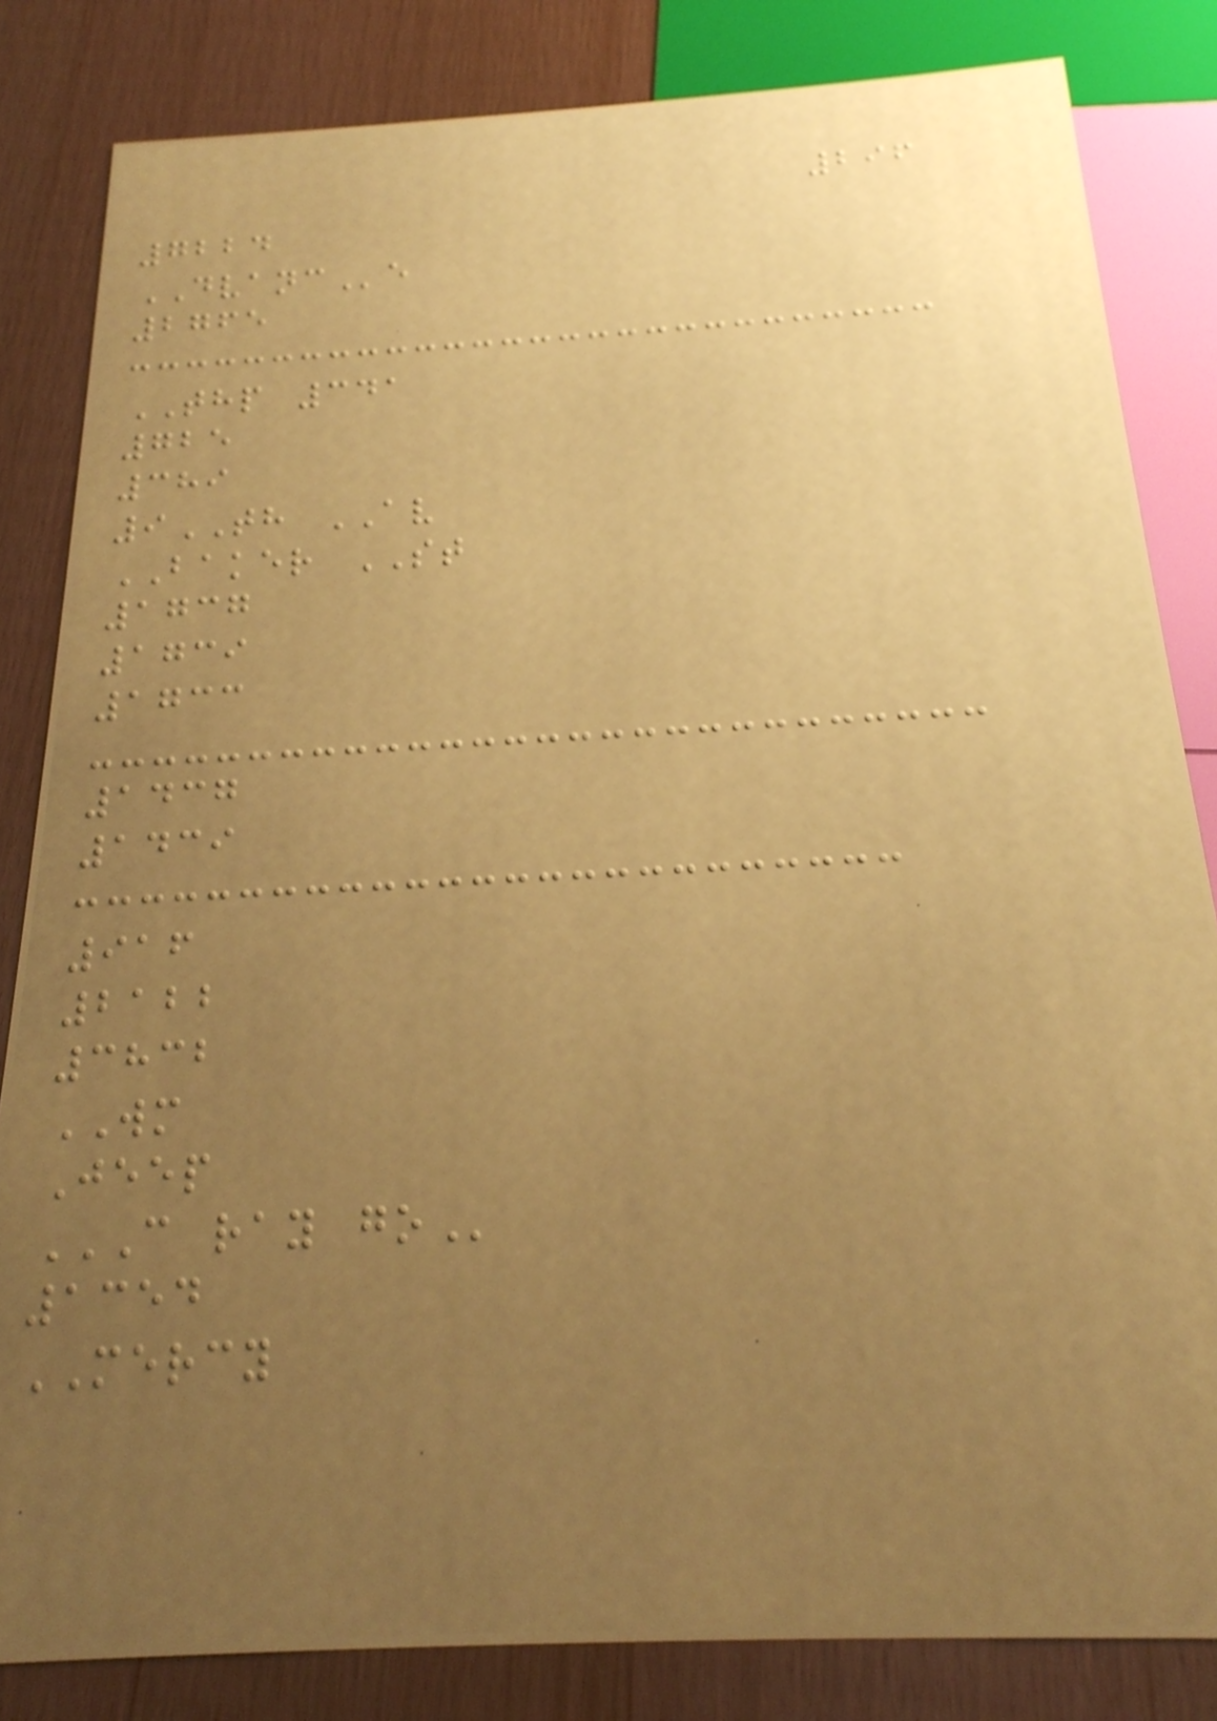296
7224
DVANCe
2765
THP 341
725
389
9TH AV
BAKER ST
1737
1739
1733
1437
1439
916
2122
3832
WM
Jeep
C RAY GO
1354
MERCY
